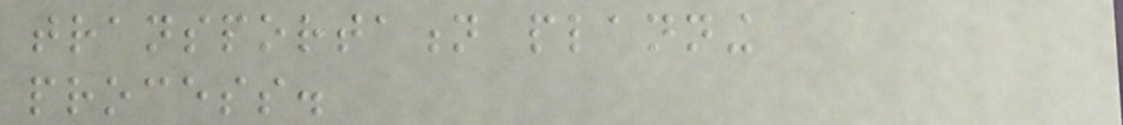transportation planning
process.
